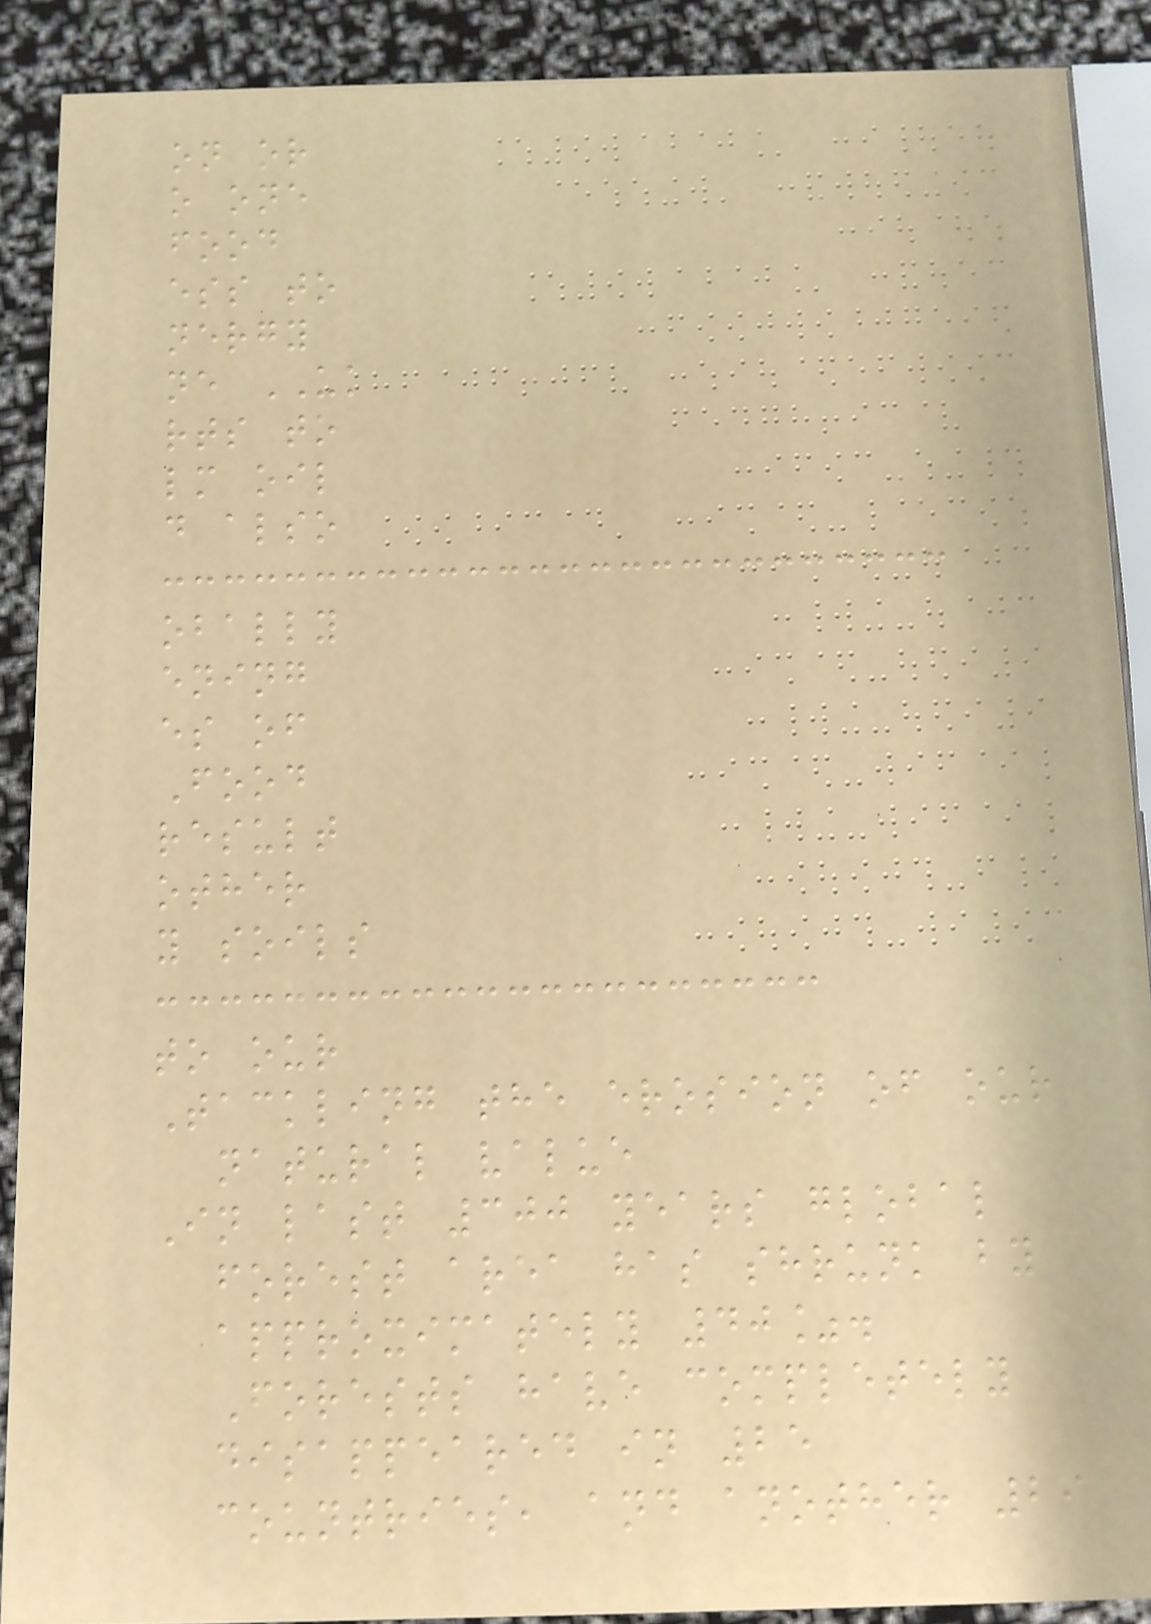on or
o one
food
ess to
nergy
ne UK
rts to
lm oil
d also
obally
ening
es of
Food
result
other
y soils
to our
Tackling the erosion of our
natural value
In last 300 years global
forest area has shrunk by
approximately 40%.
Forests have completely
disappeared in 25
countries, and another 29
